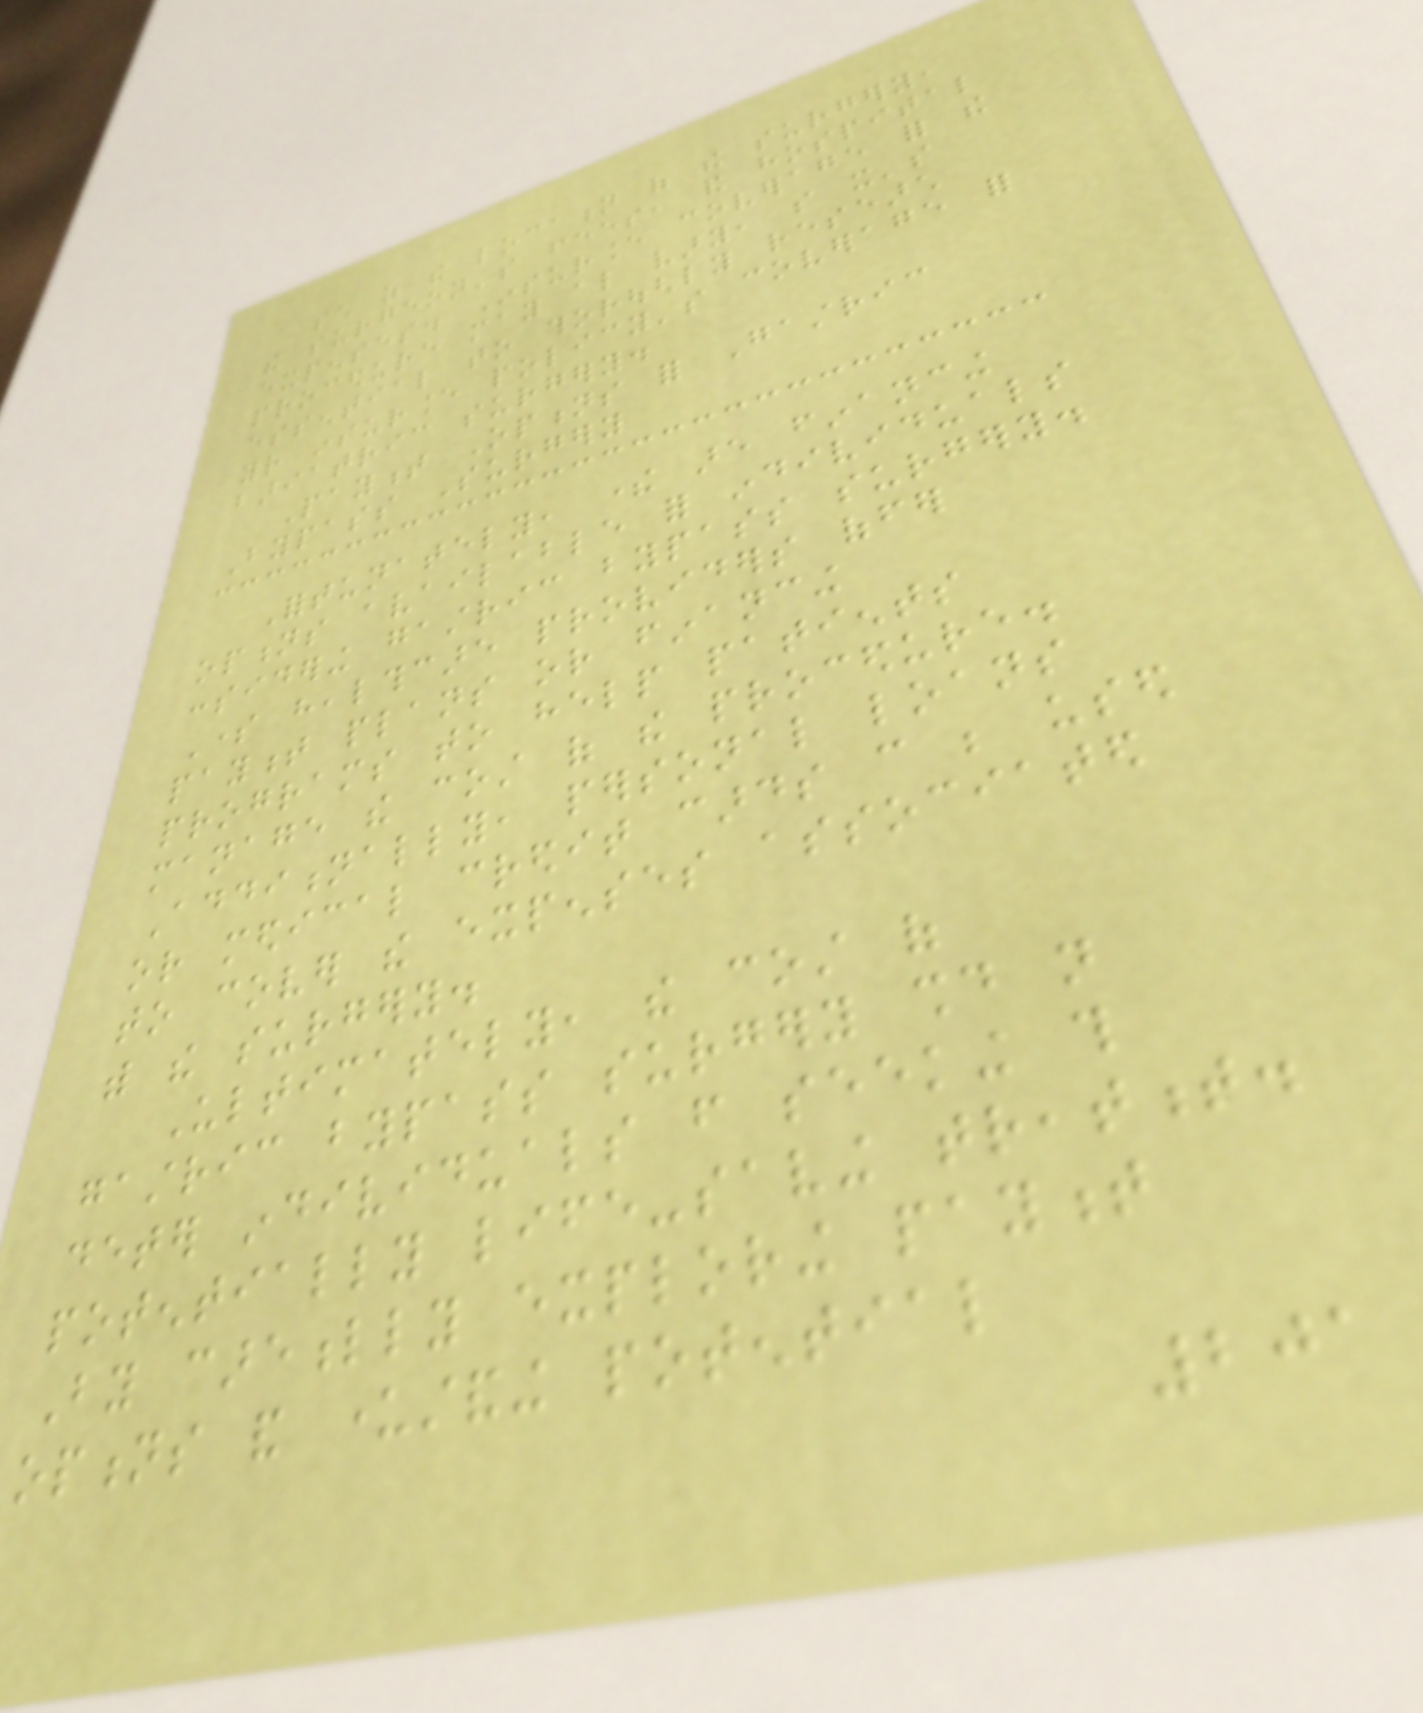such as the location of the surgery,
the surgeon's fees, and hospital
expenses. Insurance coverage for the
procedure may also vary, so it's
essential to thoroughly research
your insurance policy's coverage for
bariatric surgery.
Payment Options for Gastric
Bypass Surgery
Fortunately, there are financing
options available for individuals
considering gastric bypass surgery.
Some healthcare providers offer
payment plans or financing
programs to help patients
manage the cost of the procedure.
Additionally, personal loans
or medical credit cards can be used
to cover the expenses associated
with the surgery.
Ultimately, the cost of
gastric bypass surgery should not
deter individuals from seeking this
potentially life-saving treatment.
By carefully exploring payment
options and understanding potential
201
